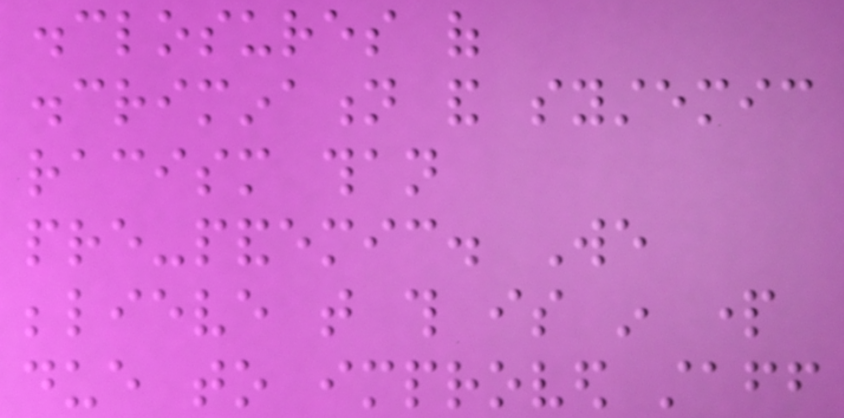disclosures of
discrimination and systemic
racism than
pre-pandemic. We
believe that this is in part
due to improved staff
